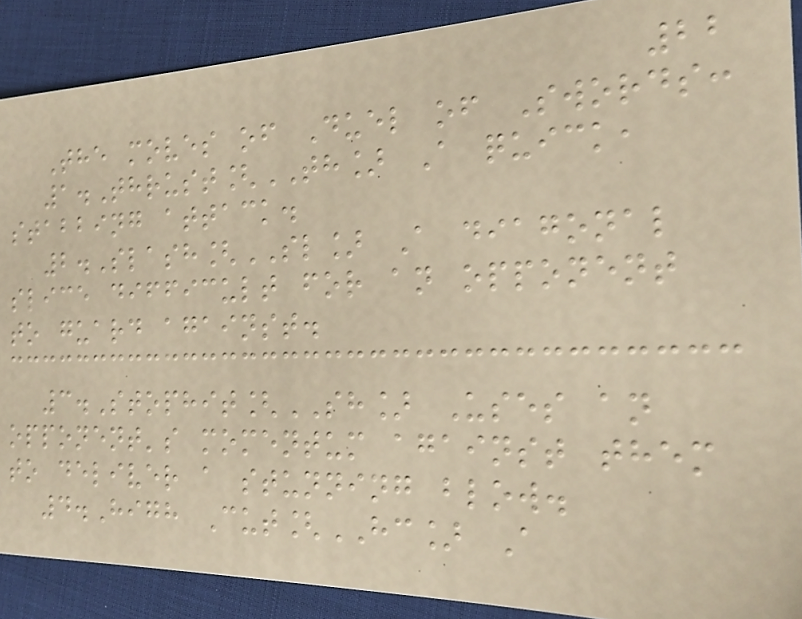22
The moves of Duel of Swords:
1.Thrust[TH] A quick,
stabbing attack.
2.Slash[SL] A diagonal
slice difficult for an opponent
to guard against.
3.Stophit[SH] Uses an
opponent's momentum against them
to deliver a stunning blow.
4.High Cut[HC] A
